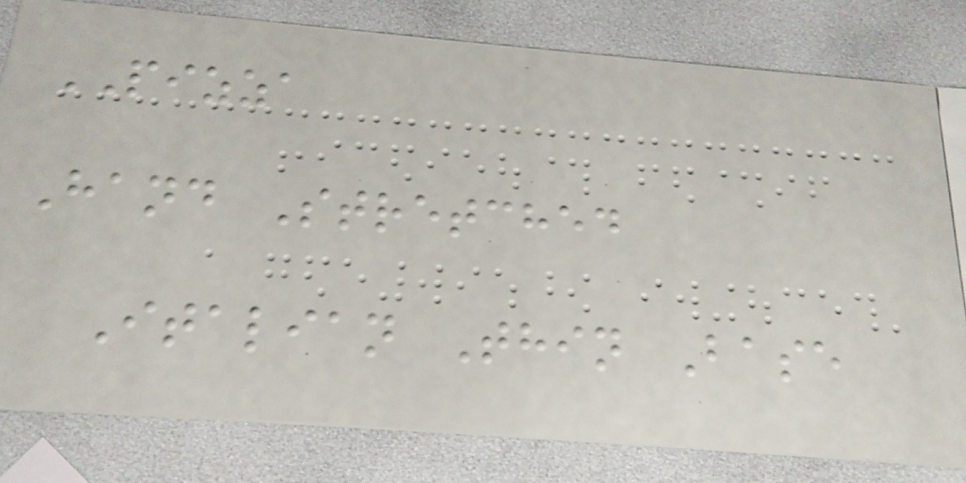PIZZA
Hand Stretched
Italian Thin Base
